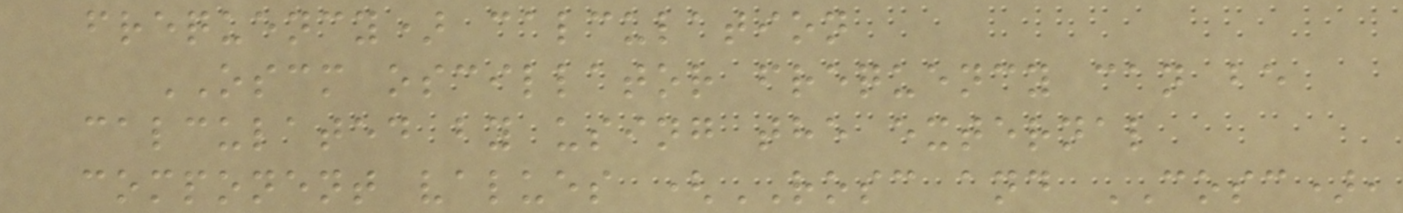frequency) calculation
OSCM oscillator frequency can be
calculated by using the external
component values (ROSC and COSC),
